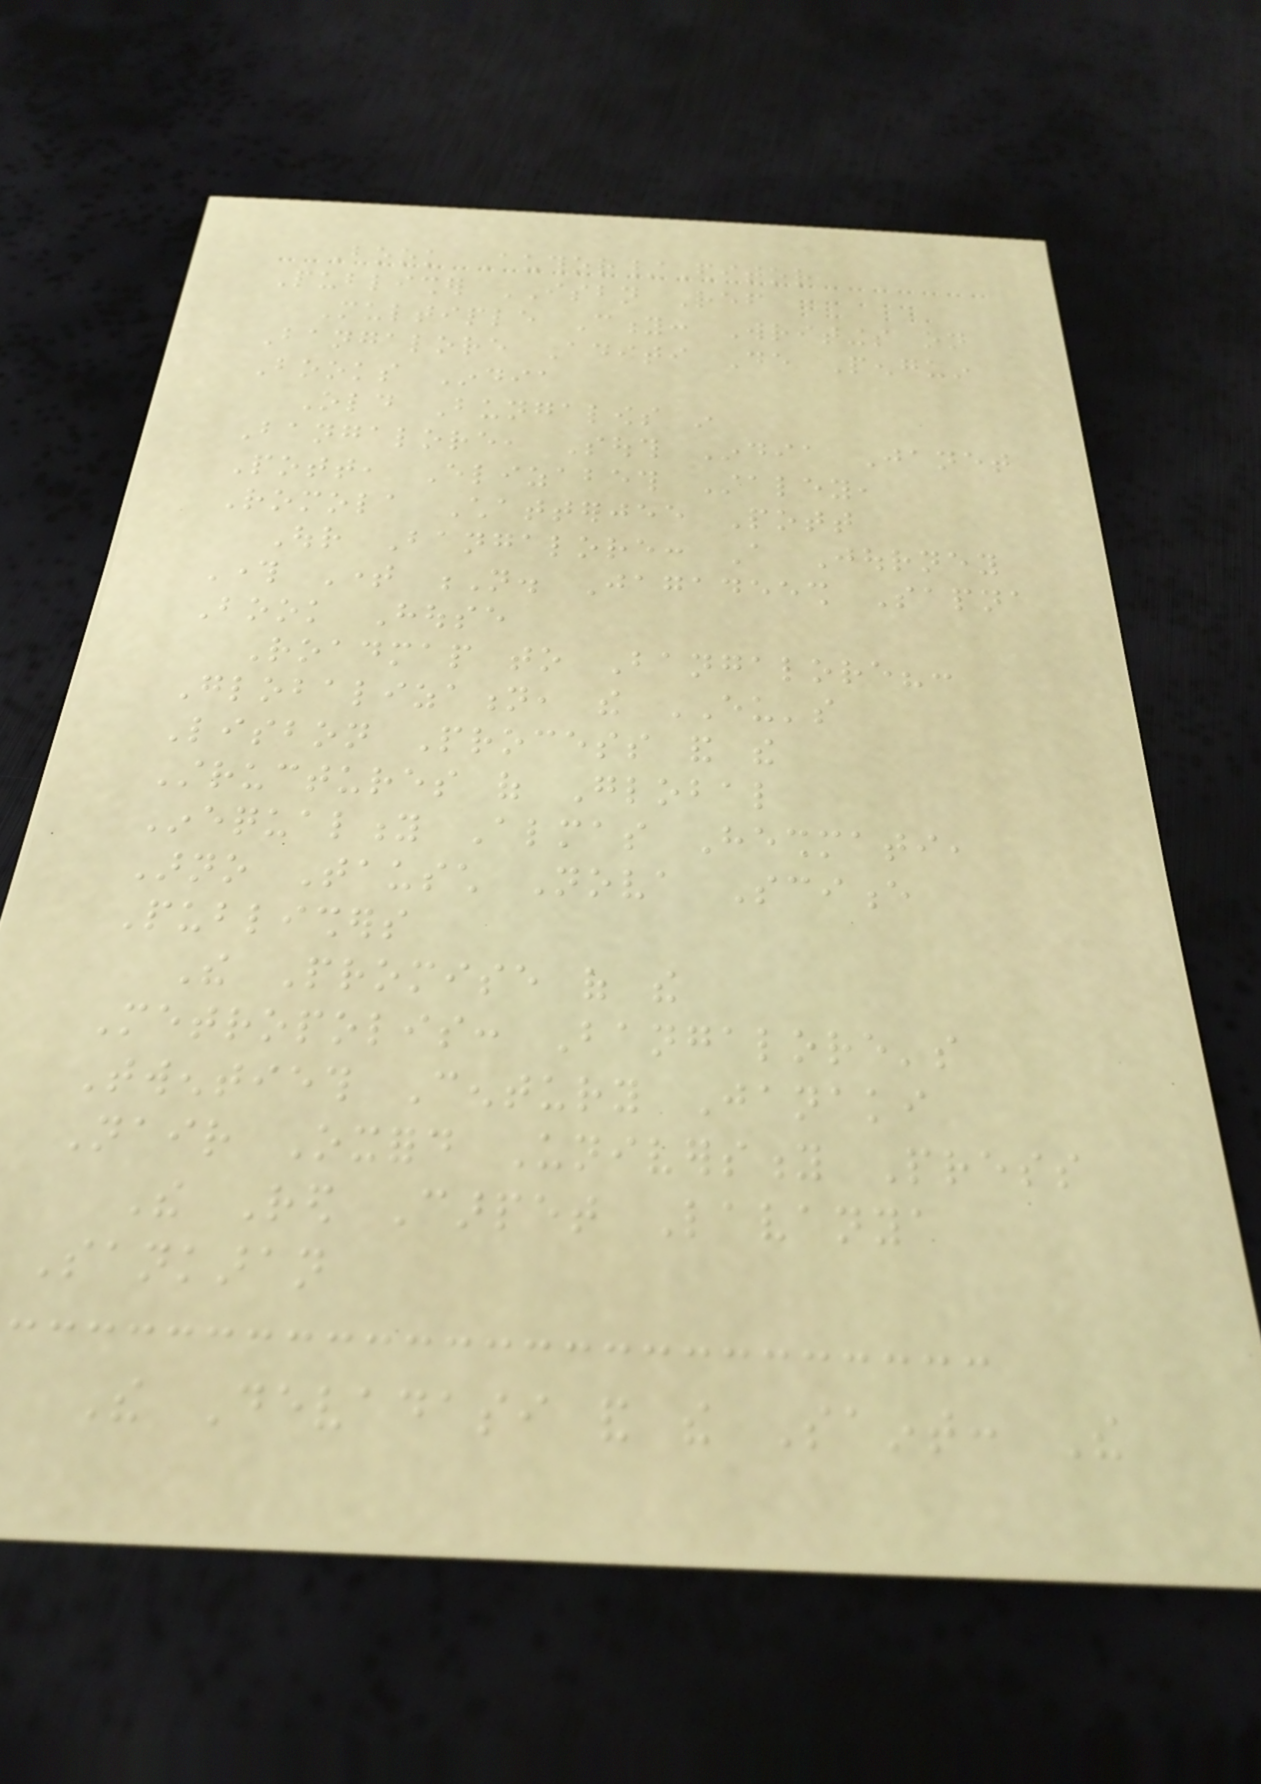Book Author/Editor
Publisher ISBN Ref
Multiple City: Writings on
Bangalore Aditi De Penguin
Books India
Old Bungalows in
Bangalore, South India Janet
Pott, Elizabeth Staley,
Romola Chatterjee Pott
Our Bangalore: A Journey
Through Time N. Jagadeesh Sapna
Book House
Roadmap to Bangalore?:
Globalization, the EU's
Lisbon Process and the
Structures of Global
Inequality Almas Heshmati,
Arno Tausch Nova Science
Publishers
The Promise of the
Metropolis: Bangalore's
Twentieth Century Janaki
Nair Oxford University Press
The Red Carpet Lavanya
Sankaran
The Devadasi and the Saint: The
